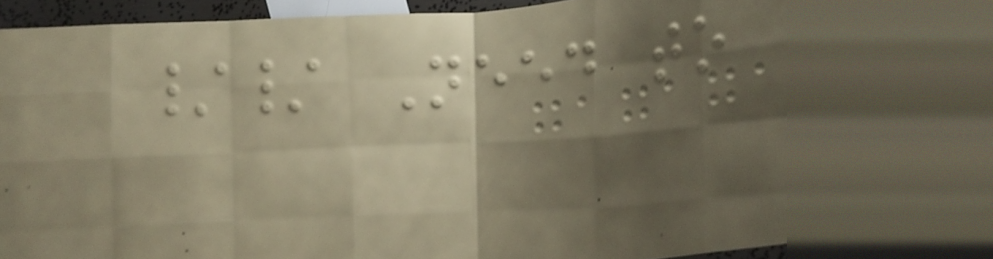// Need to
